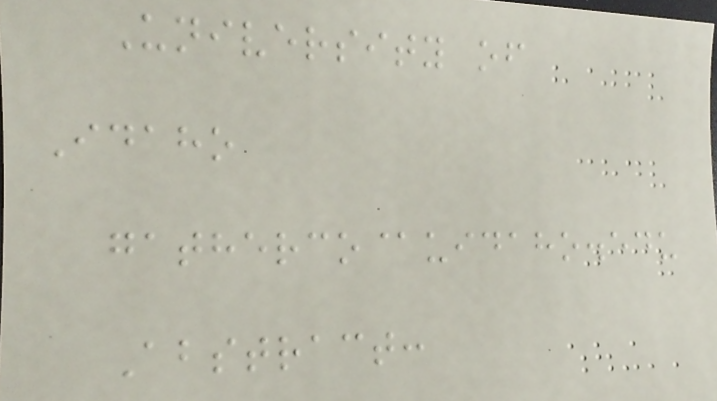University of
Idaho
gatherco@uidaho.edu
Abstract:
